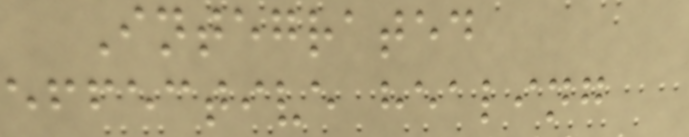Integrated
effective healing
